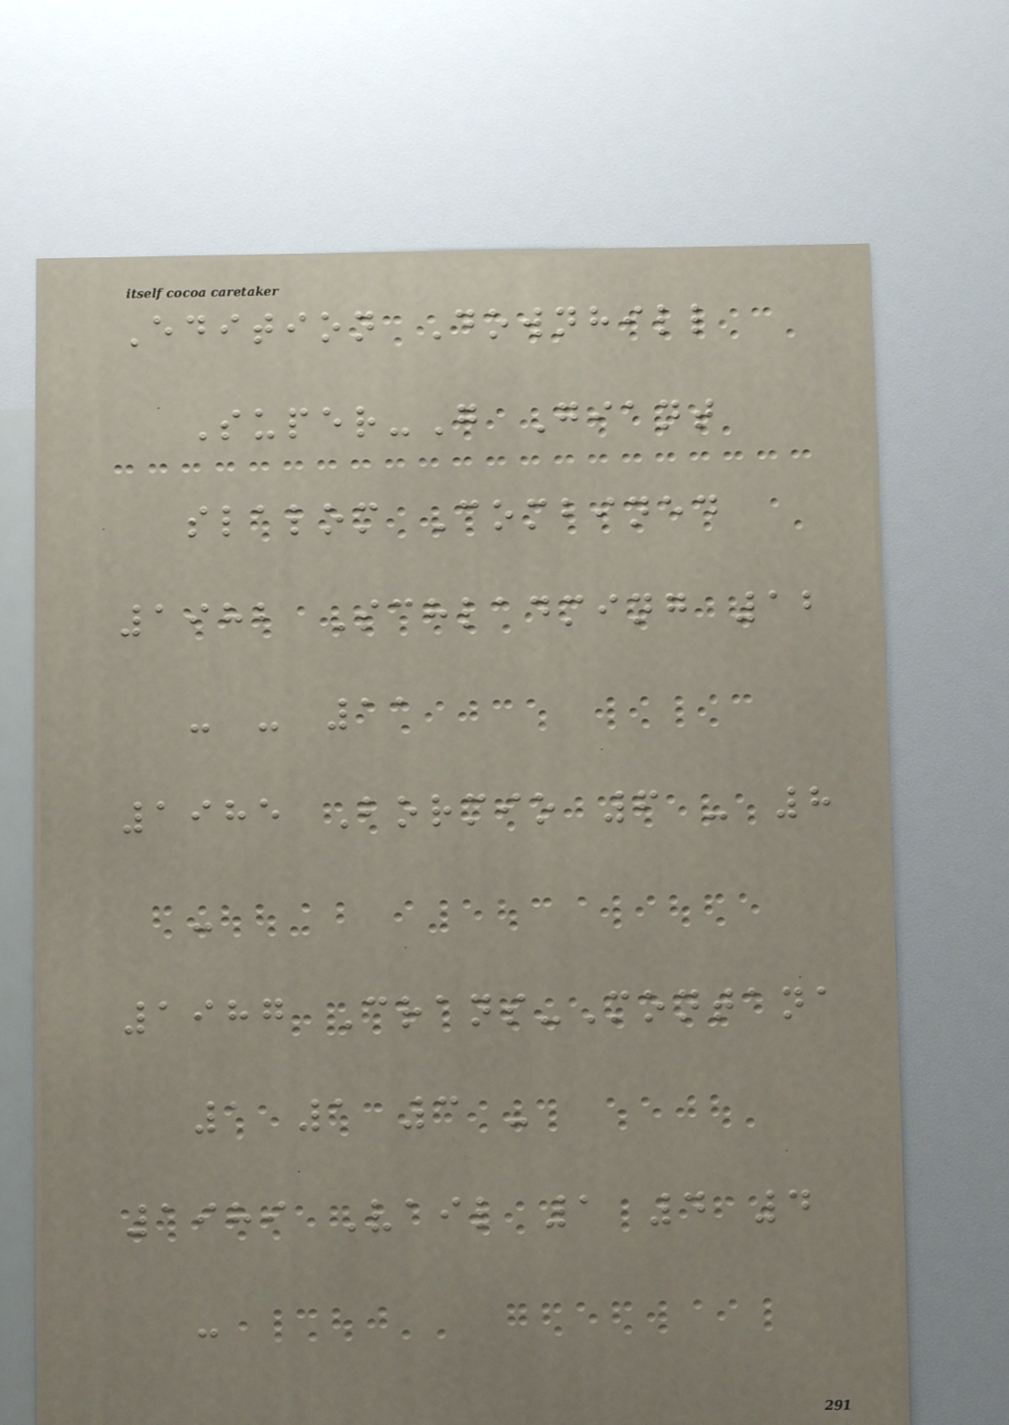Edition Downhill
Super-G Giant
slalom Combined
1982 Schladming 12
- - 11
1985 Bormio 6 - 8
-
1987 Crans-Montana
1 1 3 -
1989 Vail 1 4 4
-
